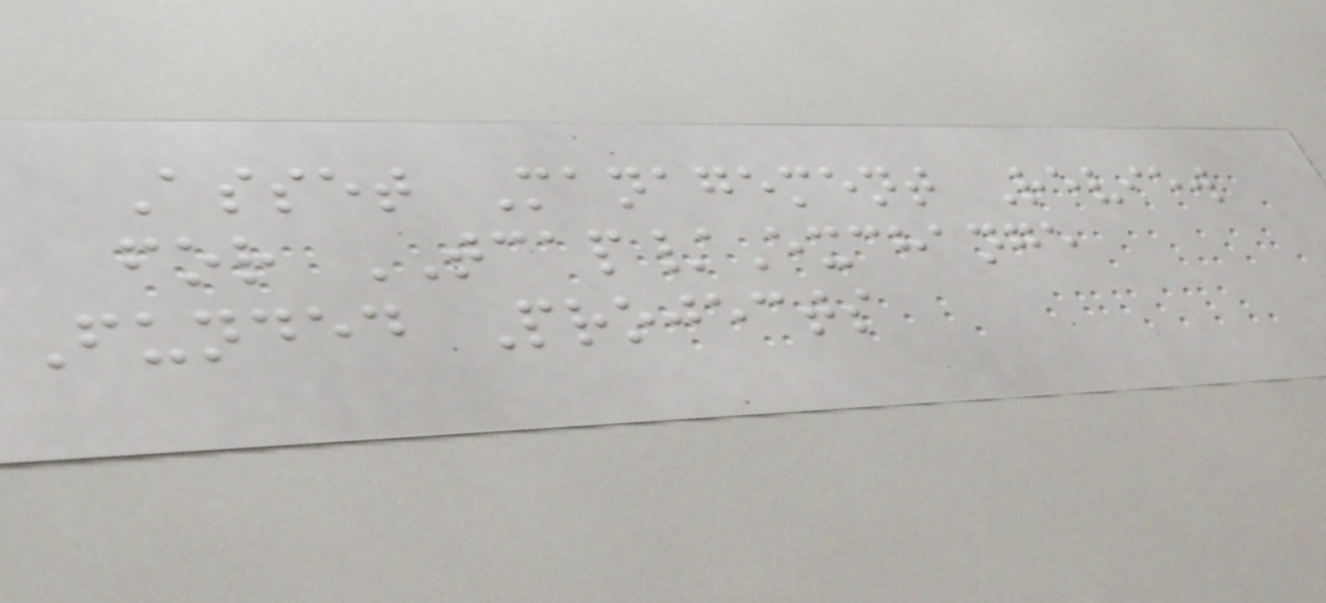Asset Management Review
for TCAP/Exchange
Funded Projects
